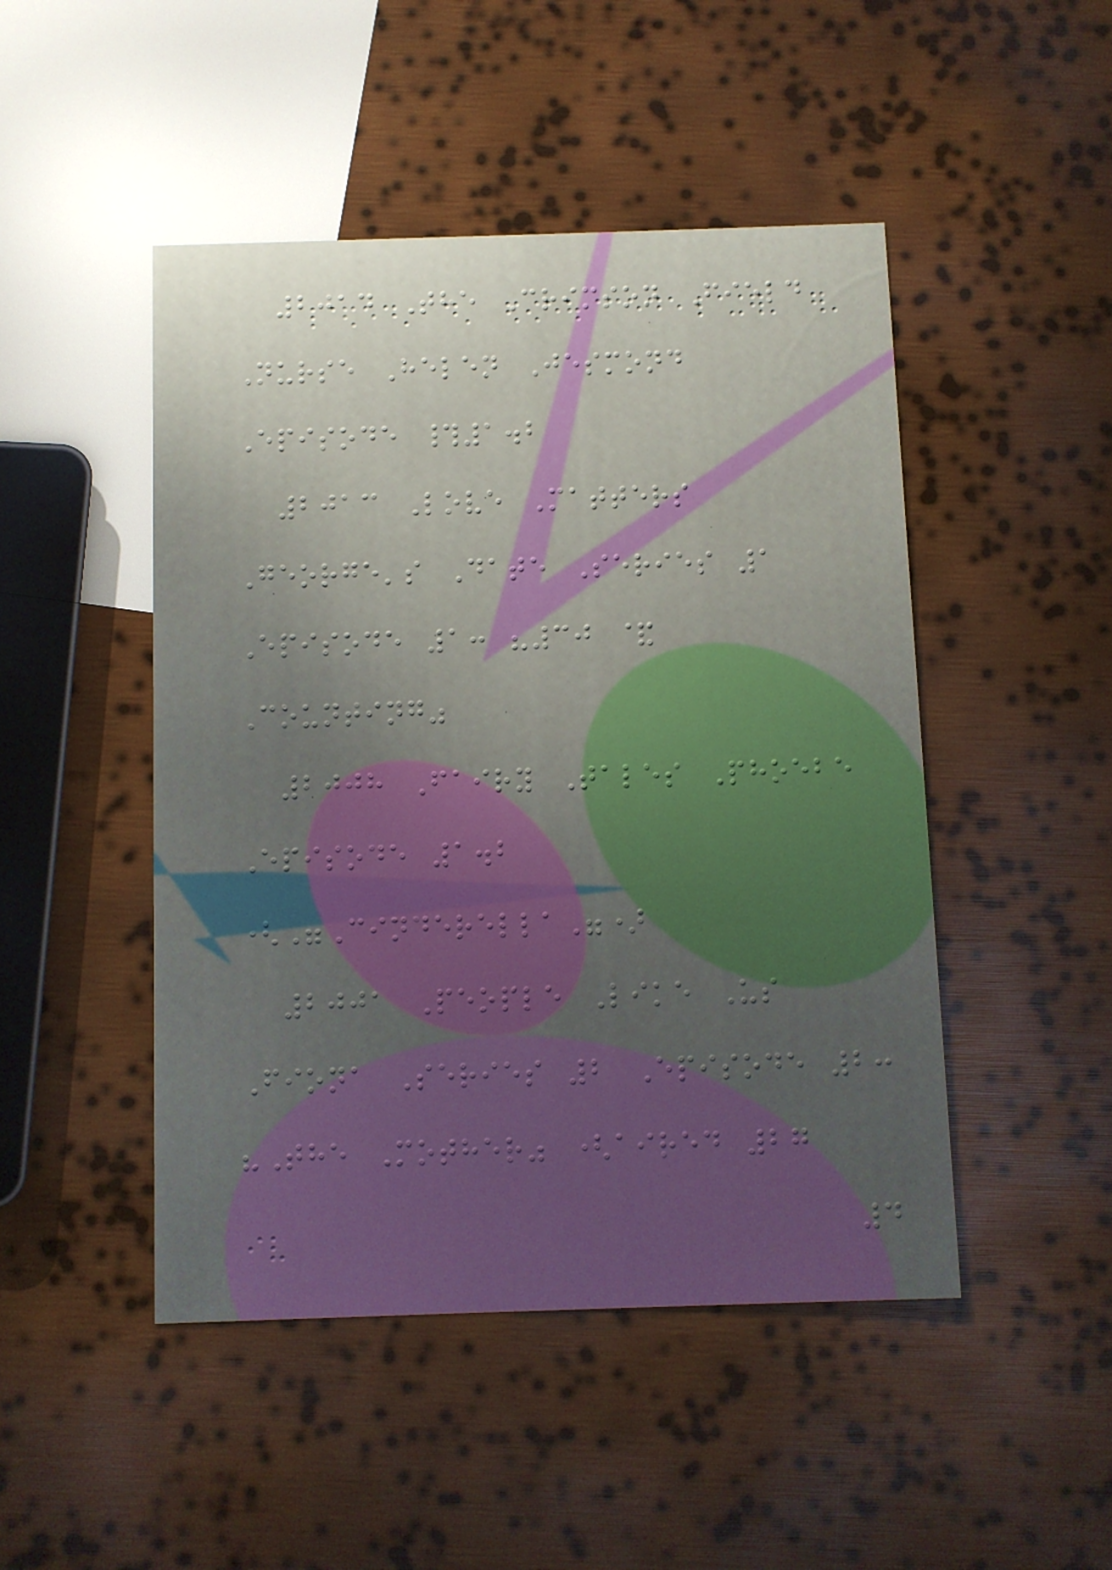2014 The Crimson Field
Nurse Helen Jesmond
Episode #1.2
2013 Love Matters
George's Date Series 1
Episode 1: "30 &
Counting"
2008 Fairy Tales Phoebe
Episode 1.2
("Cinderella")
2001 People Like Us
Fiona Series 2 Episode 2:
"The Mother" (aired 27
4
